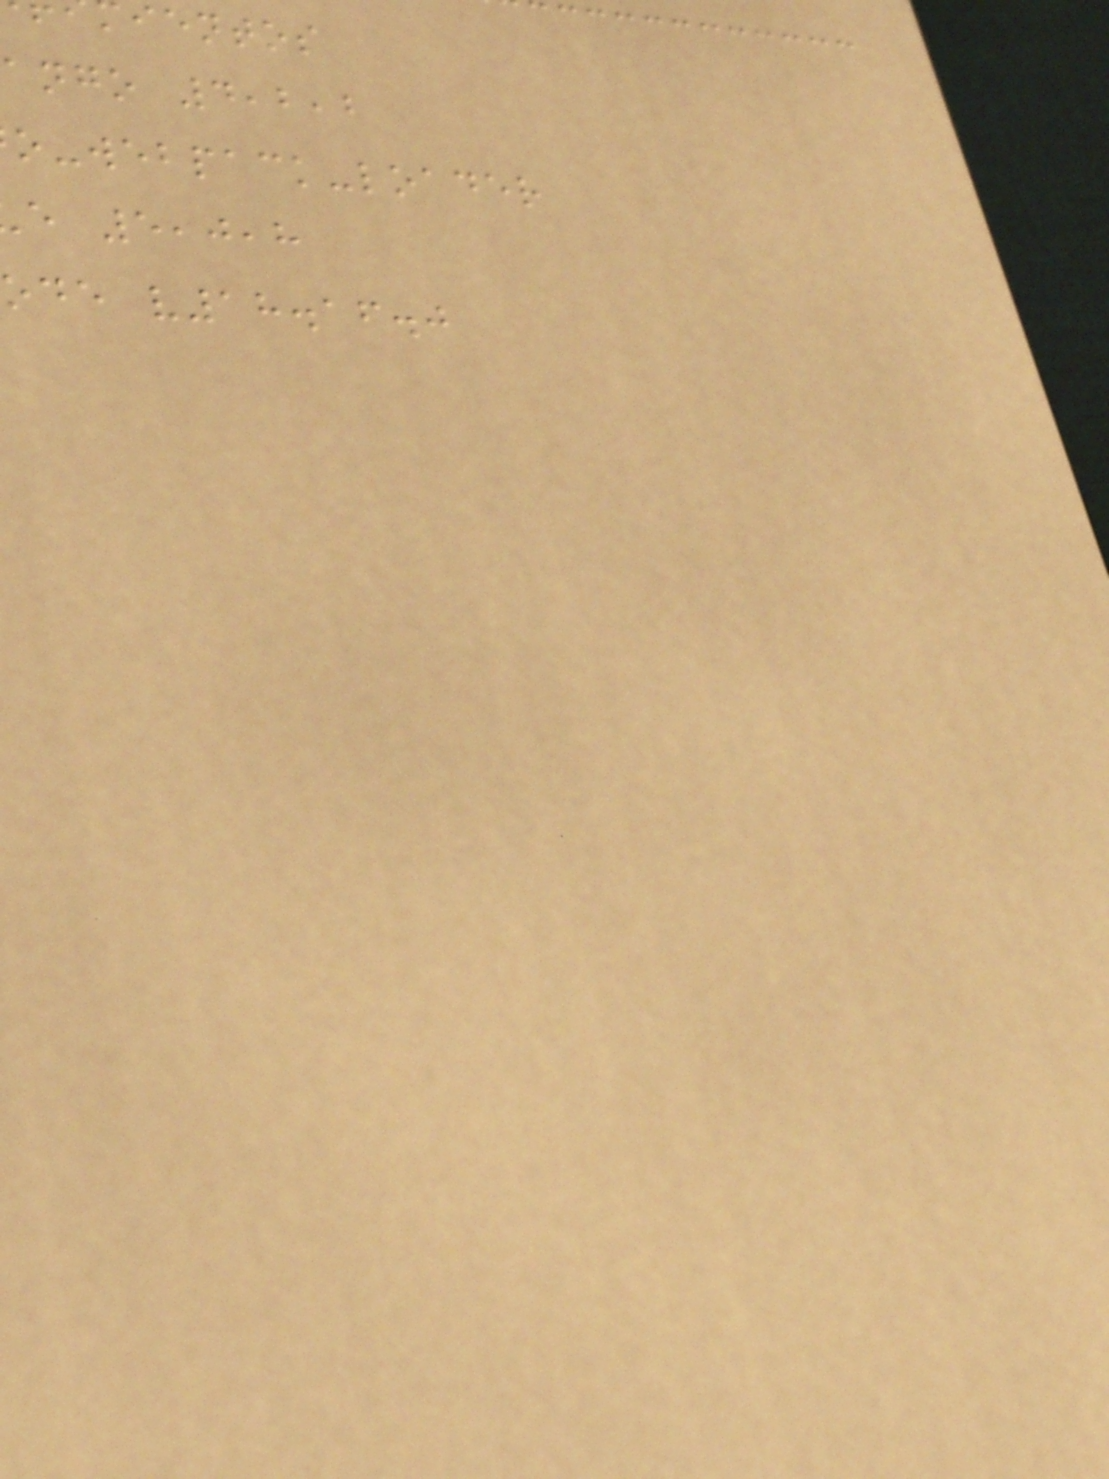ientos
ango 4,2,2
o-webpack-loader
e 5,0,8
ode v18.16.0
